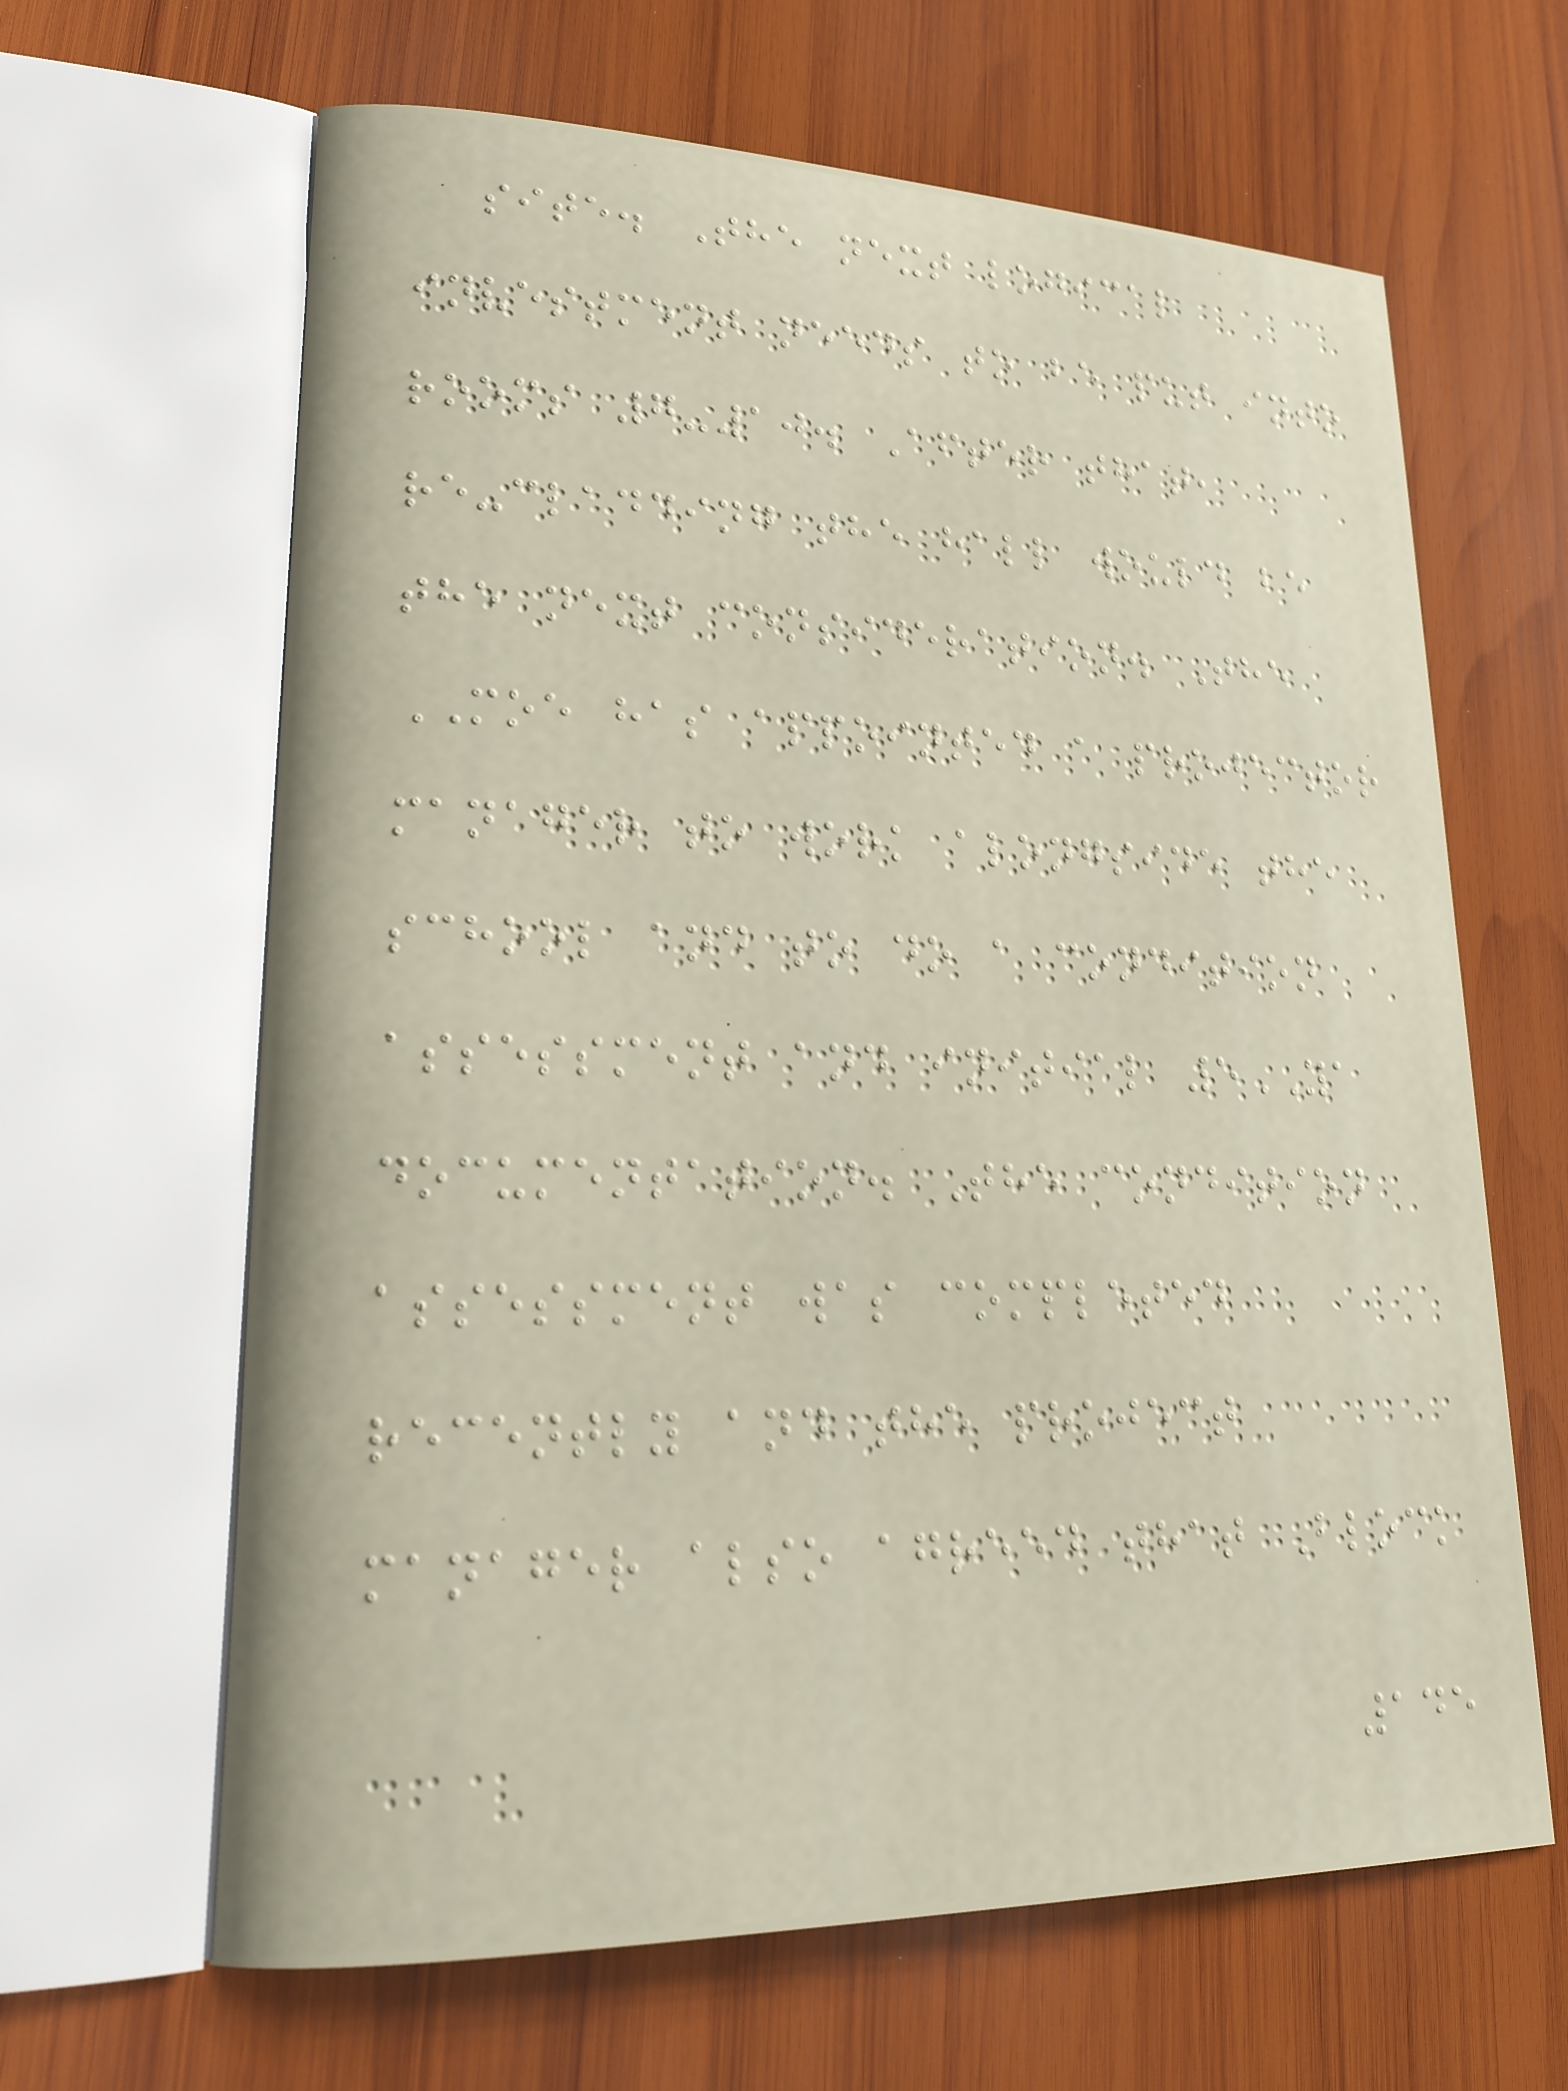site. The next logical
investment needs to be put into
rooms 7-10. After that,
re-cladding the hall would be
the next consideration. The
MOE has appointed a projector
manager to work alongside the
school and to do a condition
assessment and initial 5YA
documentation. The condition
assessment was completed
recently and the project
manager also agreed that Block
145
